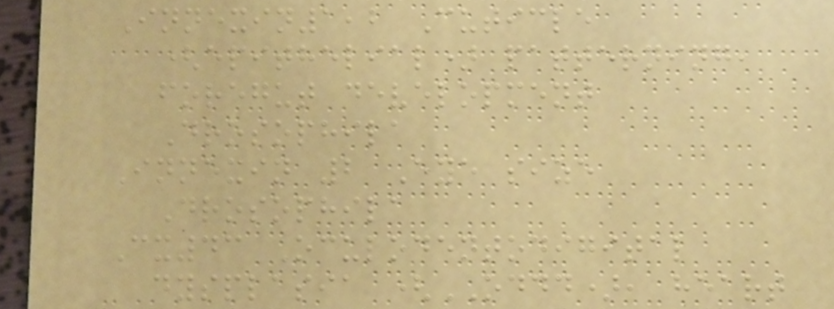Innexin1,2 Cuticle
(epithelial) patterning,
foregut development
Drosophila
Innexin 2 Eye size
Drosophila
Cx43 Oculodentodigital
dysplasia (ODDD), heart
